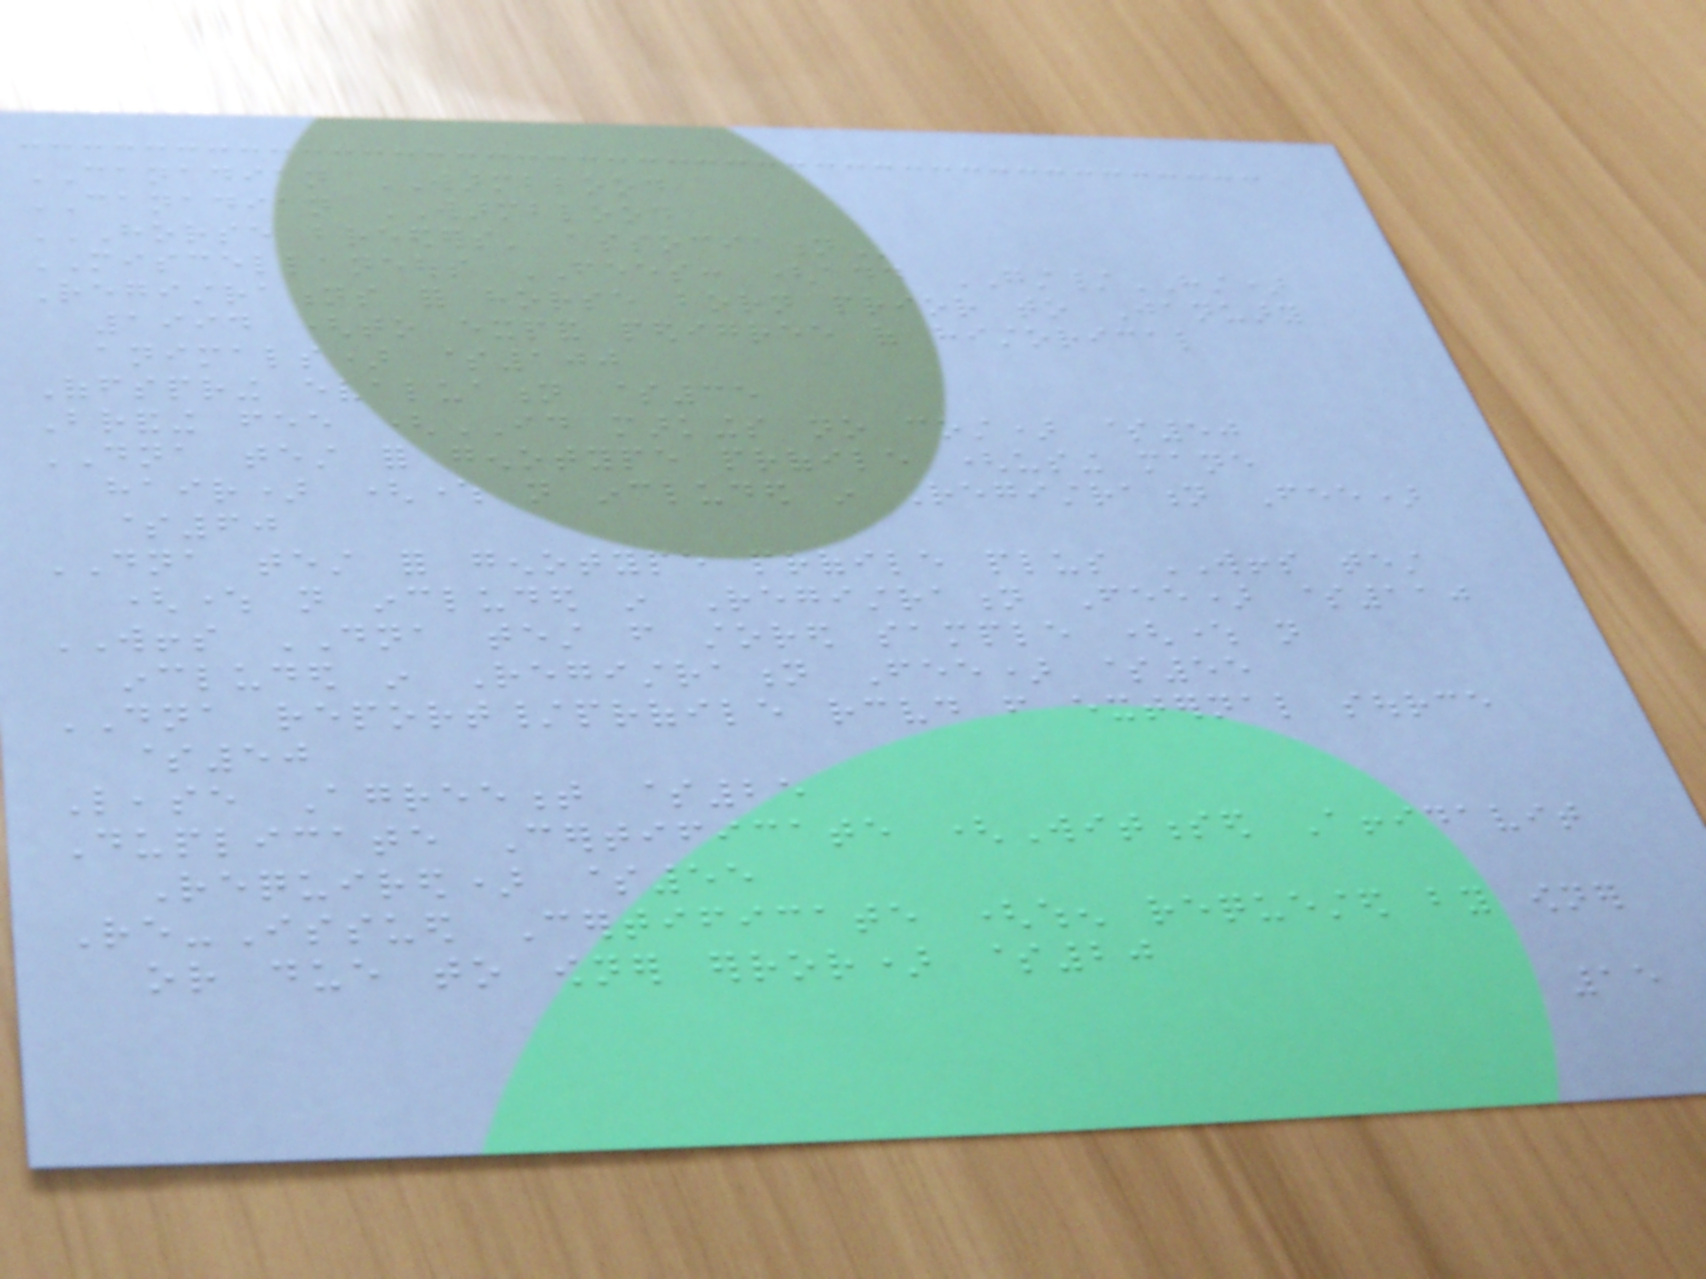CANADIAN WARMBLOOD
CANADIAN WARMBLOOD
HORSE BREEDERS' ASSOCIATION
MISCELLANEOUS FEES: (add GST/HST)
Registrations for horse born prior to January
1994 (to expand pedigree of historical
animals) $100
Offspring evaluation $35
Branding fee (ID markings no cost) $50
DNA test for genotype profile (using mane
hair) (where not included in Registration Fee)
$60
DNA test for genotype profile plus WFFS test
(where not included in Registration Fee) $110
WFFS DNA test from stored sample (where not
included in Registration Fee) $55
DNA report/profile received from external source
$50
Lease Agreement $25
Duplicate Certificate (Witnessed Affidavit
Required) $55
Re-Issued Certificate (when requested by owner
or due to owner error) $20
15
